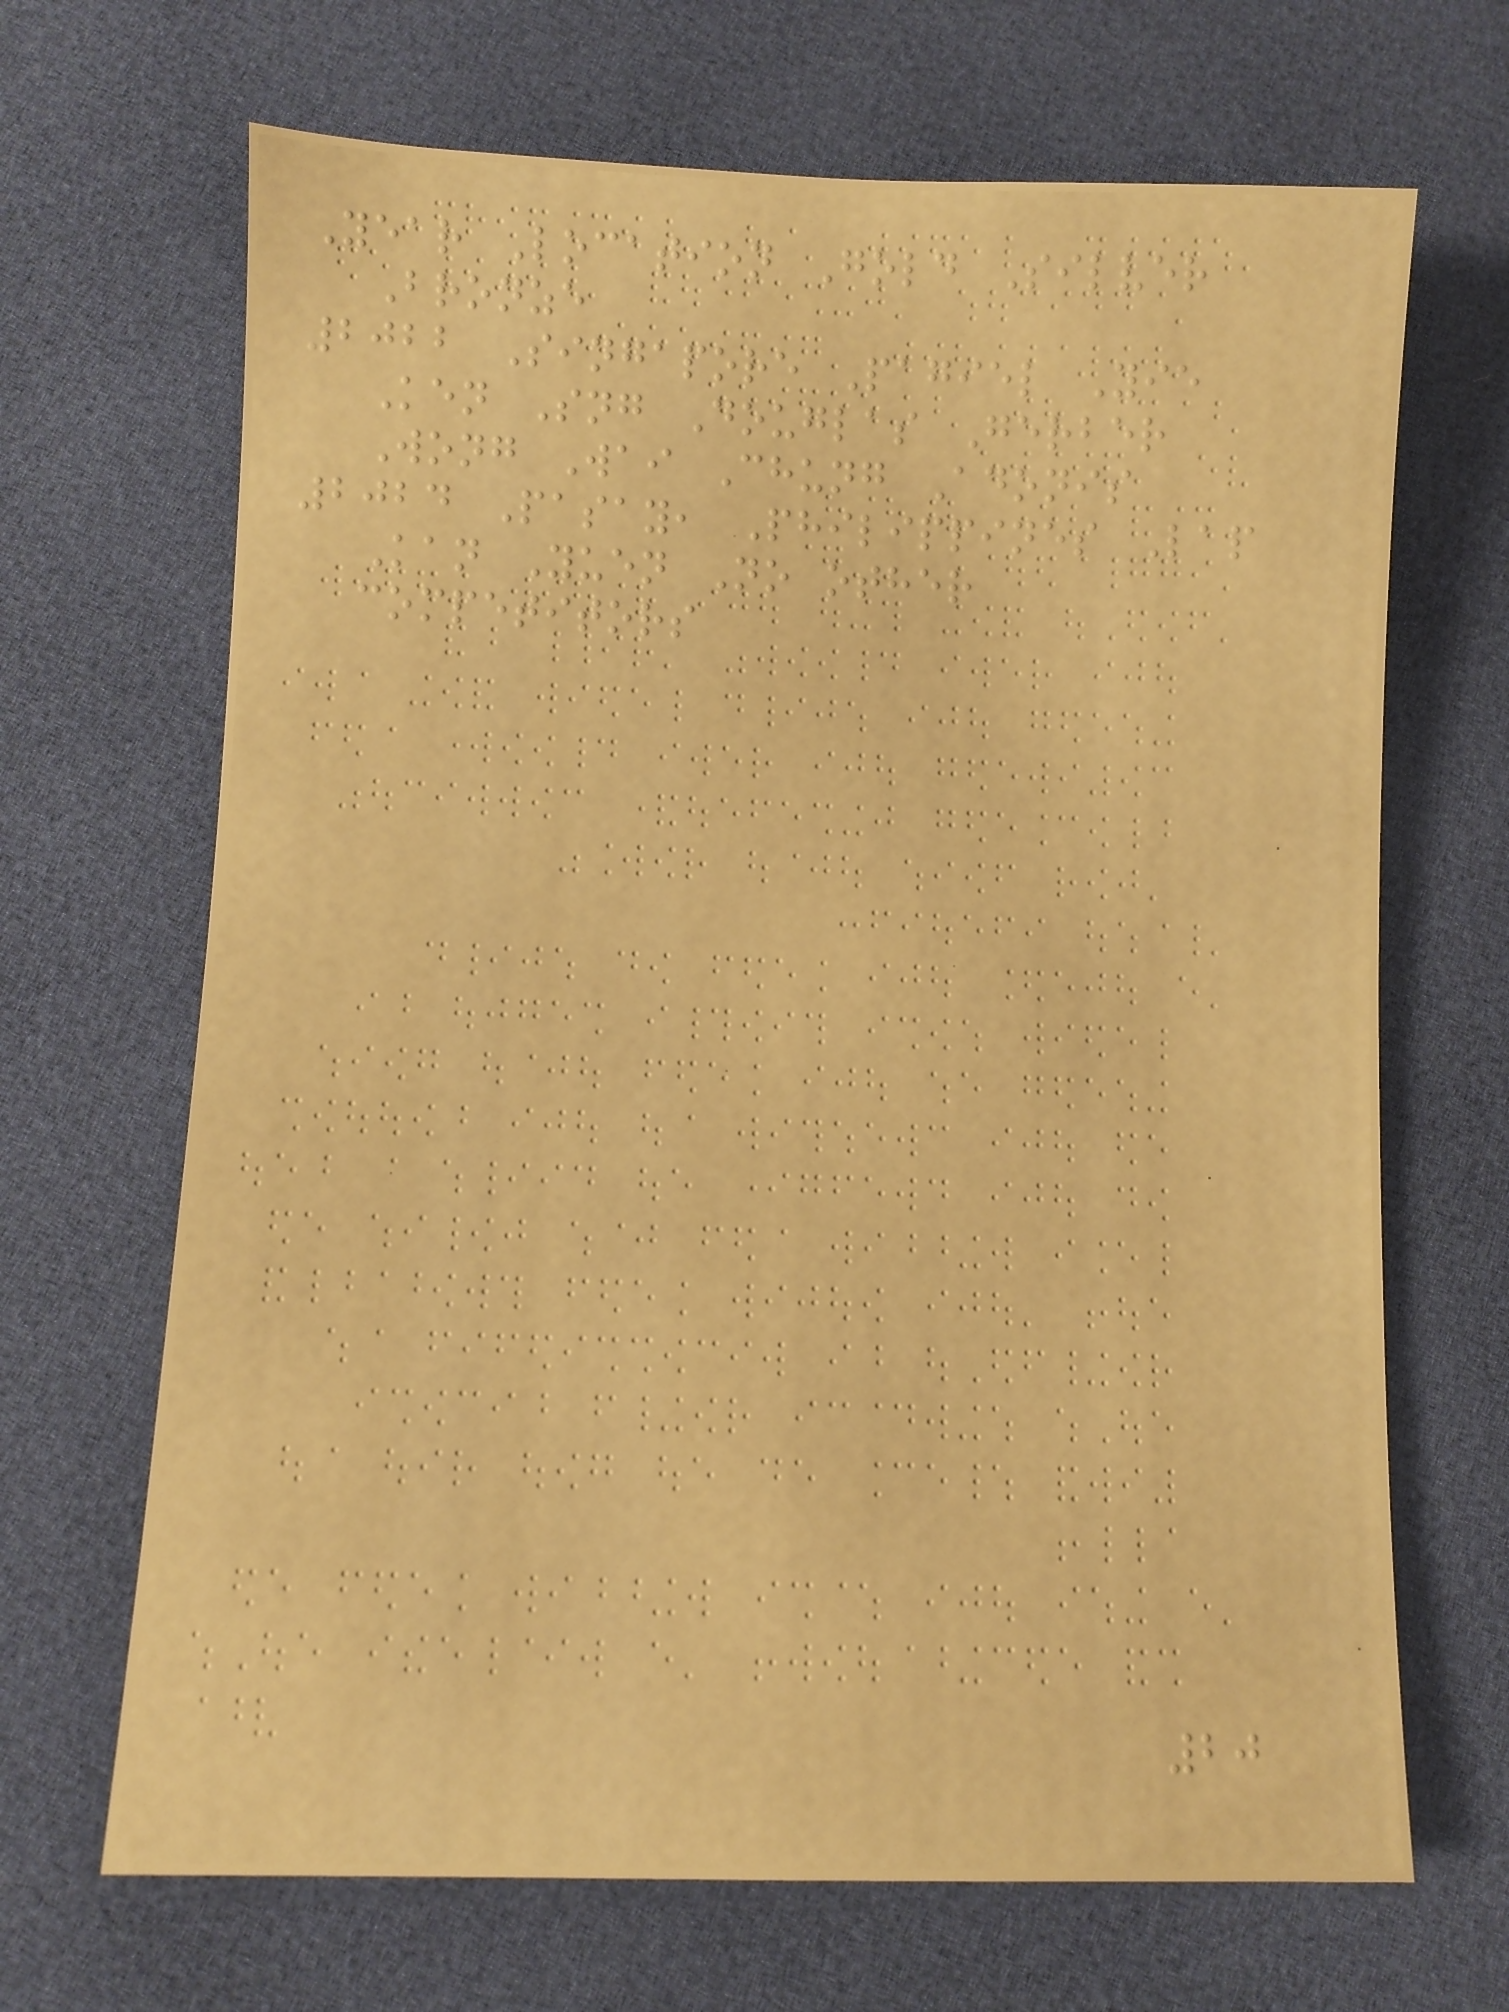Year Location Gold Silver
Bronze
2022 Singapore Pagiel Yie
Ken Sng Douglas Gerber
Wong Wai Chung Adonis
2024 Pasay, Philippines Lap
Kan Yuen No other
competitors
20
